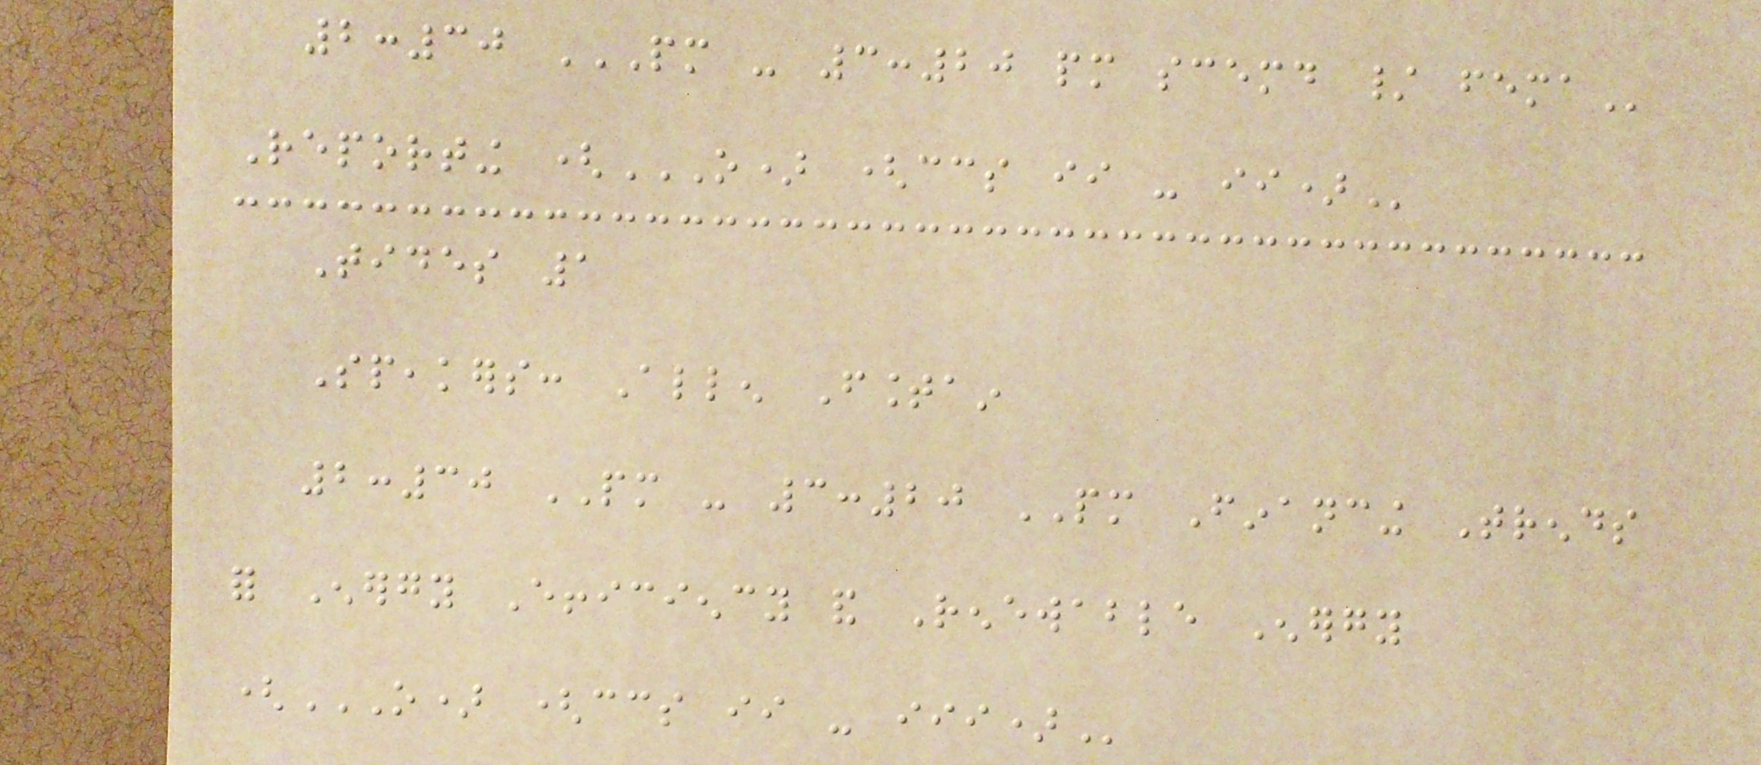2:30 PM - 3:20 PM SCEMD / FEMA
Reporting (O) (CCS II - II)
Tides 1
Speakers: Allen Fountain
2:30 PM - 3:20 PM Financing Trends
for Energy Efficiency and Renewable Energy
(O) (CCS II - III)
